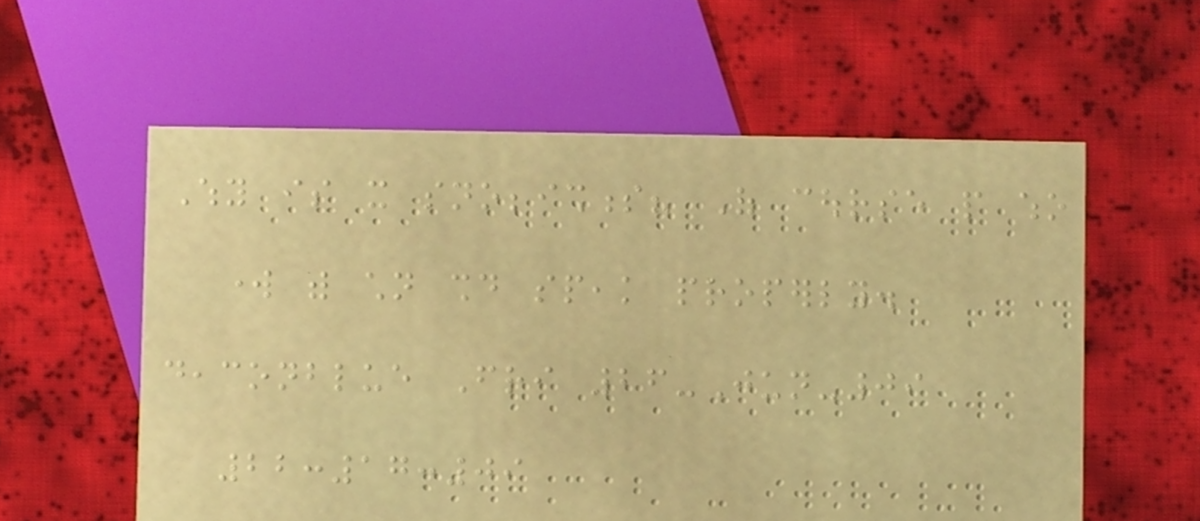Why is it snobbishness? Of course people who
work with children should speak properly.
deaconblue Fri 26-Jun-09
22:17:09
